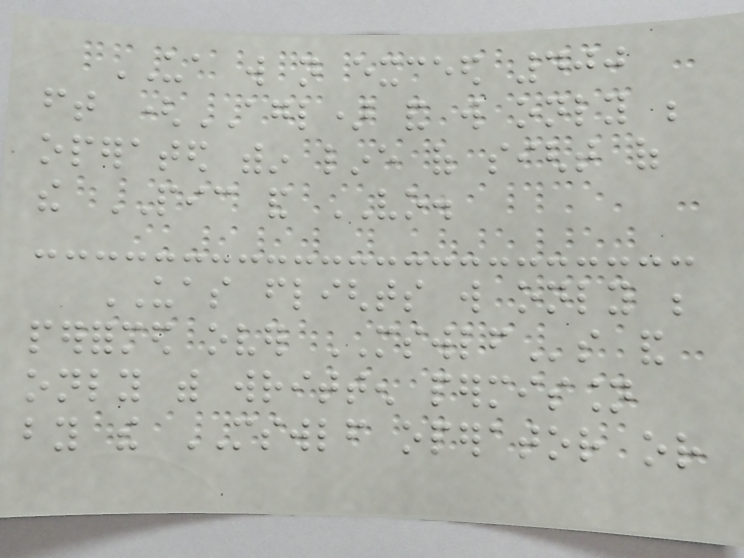UA will not exceed 400
ft (AGL) and will only be
operated within line of sight of
the PIC and VO.
UAS flights will only be
performed over MSWLFs and
only with written permission
by the MSWLF operator or
